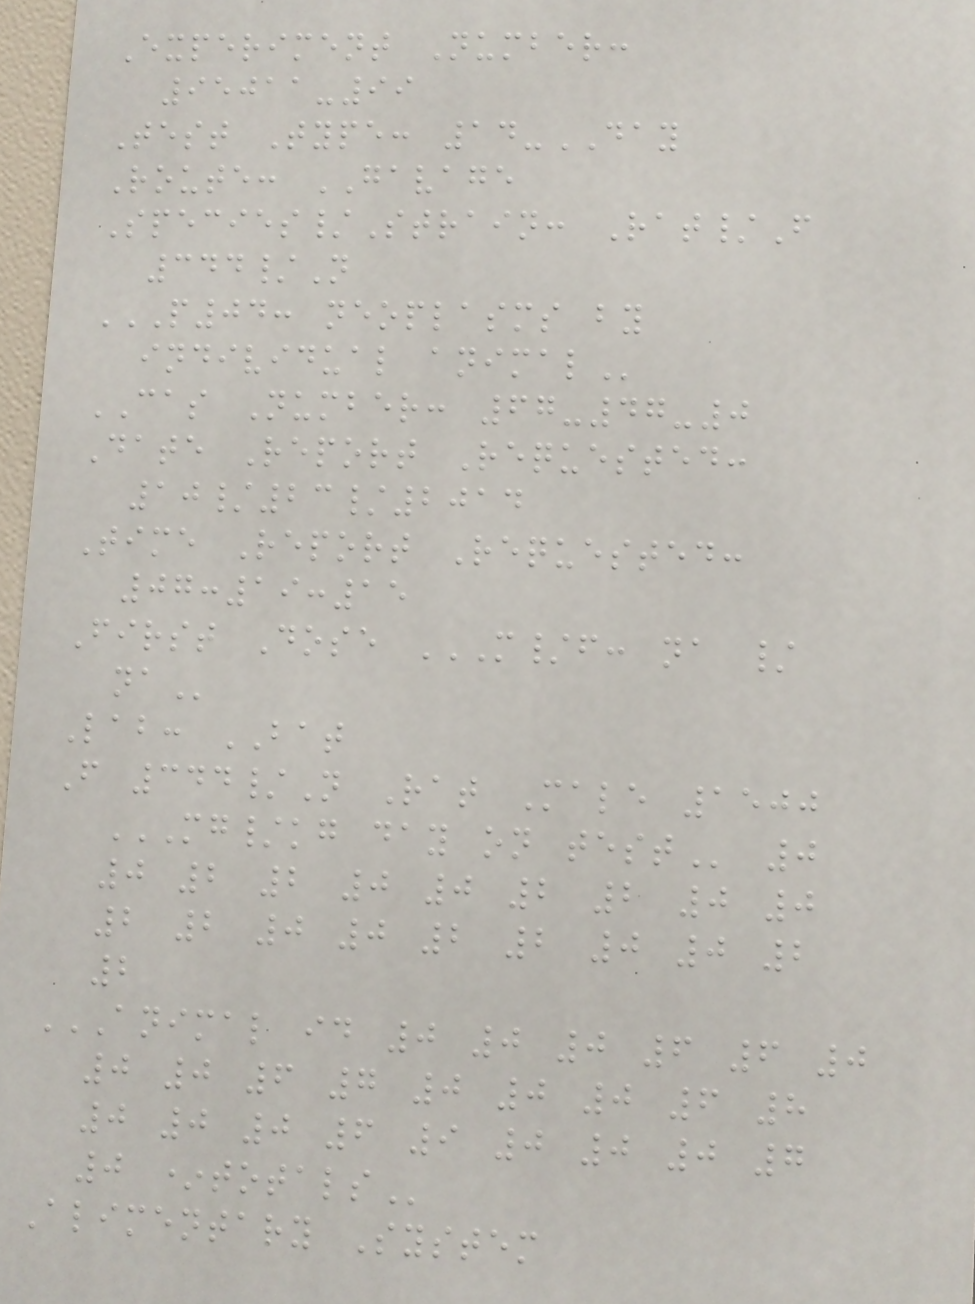Experiment Number:
95011-99
Test Type: 14-DAY
Route: GAVAGE
Species/Strain: Rat/F
344/N
P04: NEOPLASMS BY
INDIVIDUAL ANIMAL
CAS Number: 67-47-0
Date Report Requested:
10/23/2014
Time Report Requested:
07:19:15
First Dose M/F: NA /
NA
Lab: BAT
F 344/N Rat Male 1500
MG/KG DAY ON TEST 0
0 2 2 0 0 2 2 0 0
2 2 0 0 2 2 0 0 2
2
ANIMAL ID 0 0 0 6 6 0
0 0 6 7 0 0 0 6 8
0 0 0 6 9 0 0 0 7
0 *TOTALS
Alimentary System
